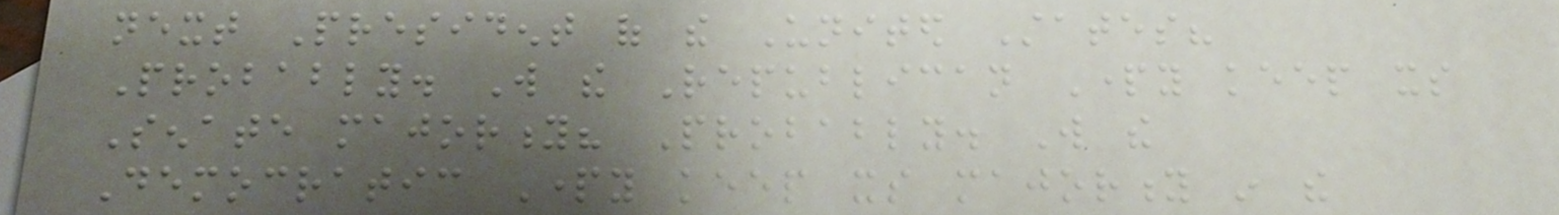next President of the United States?
Probably. Will the Republican Party keep its
Senate majority? Probably. Will the
Democratic Party keep its majority in the
